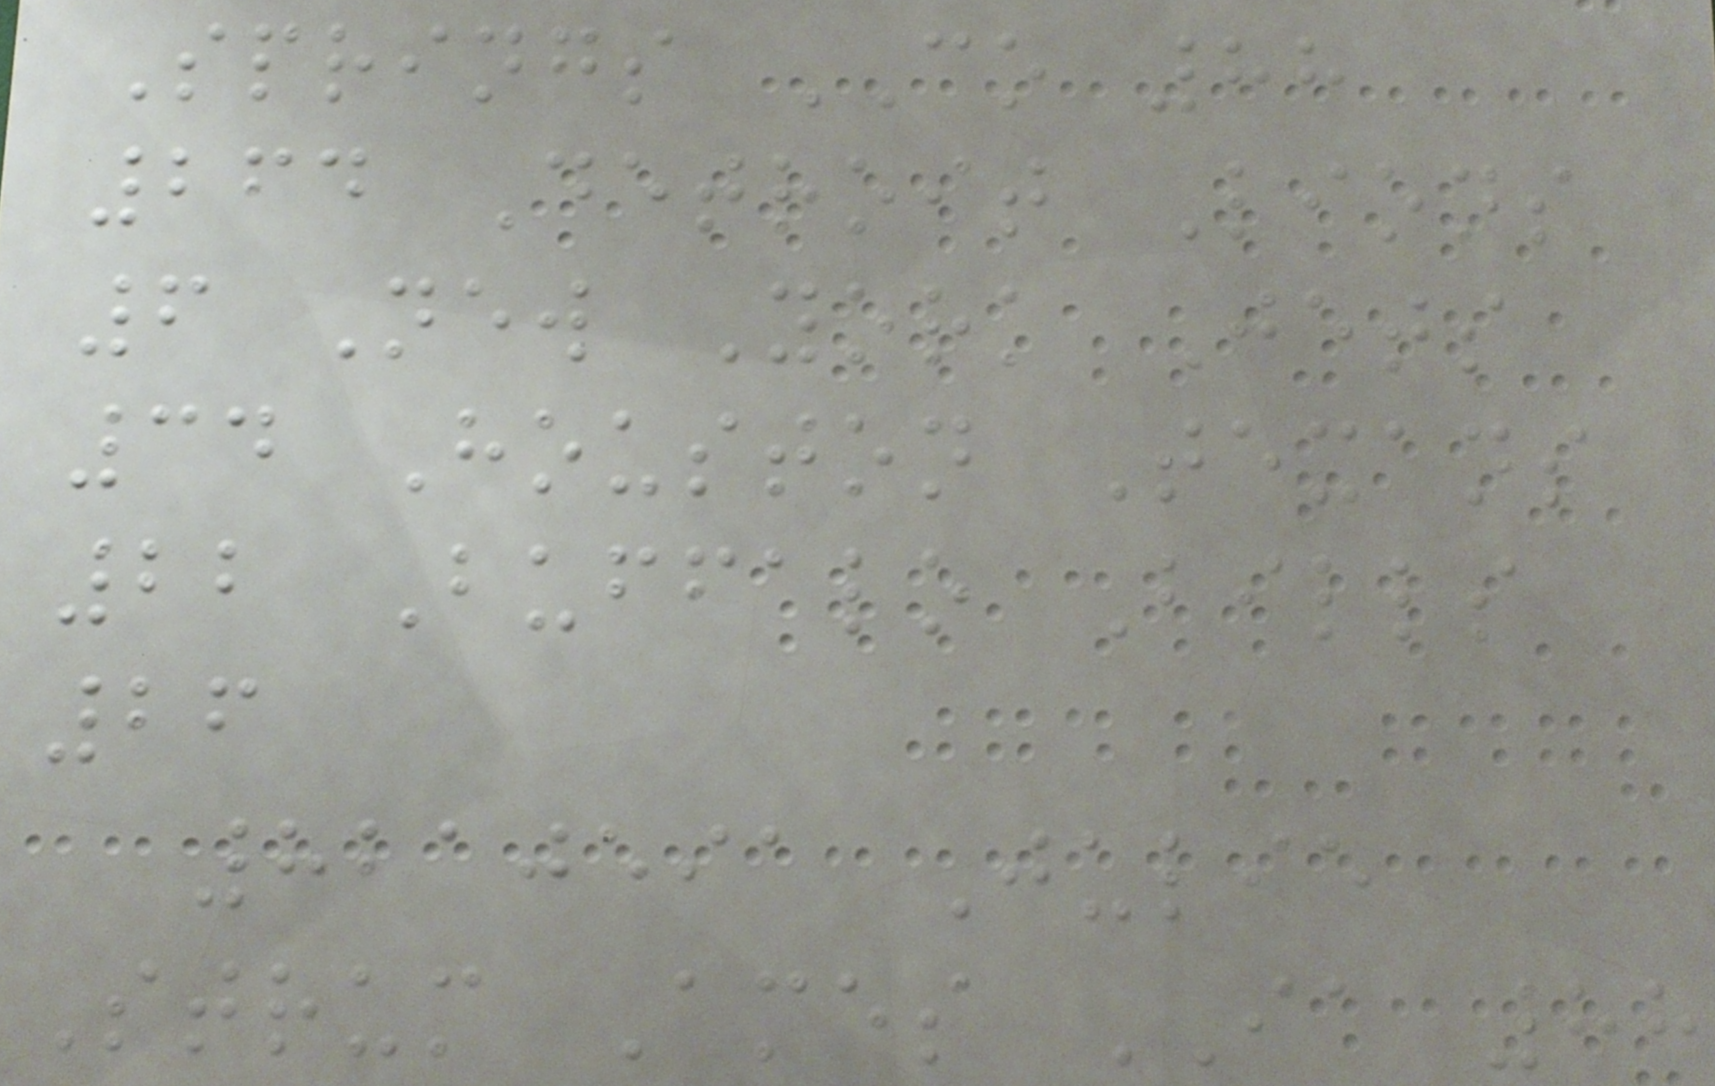Springs CO 88
264 Detroit Lions
6 New York Jets
34 Houston Texans
22 Buffalo Bills
26
8210591 Julie
Strum Ames IA 88
